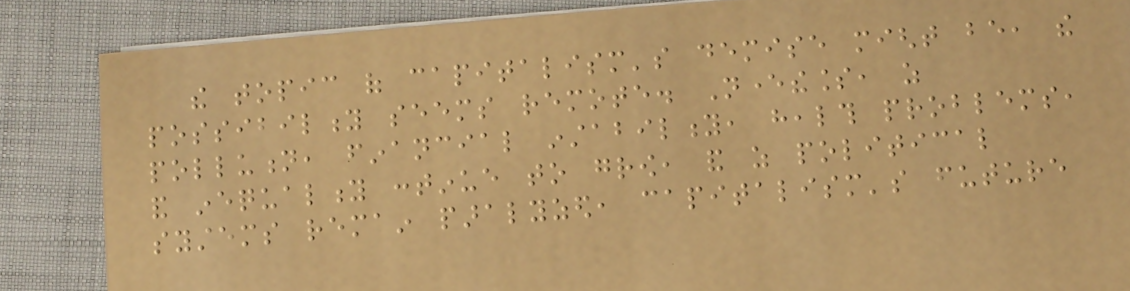the topic of capitalism's demise might be, the
possibility seems remote. Nevertheless, as
pollution, financial instability, health problems,
and inequality continue to grow, and as political
systems remain paralyzed, capitalism's future
